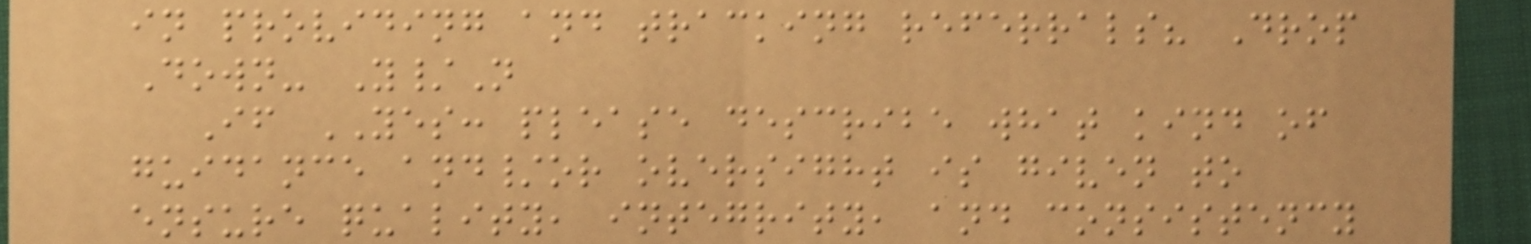in providing and tracking referrals? Drop
Down- Y/N
If YES: please describe what kind of
guidance and/or oversight is given to
ensure quality, integrity, and consistency
